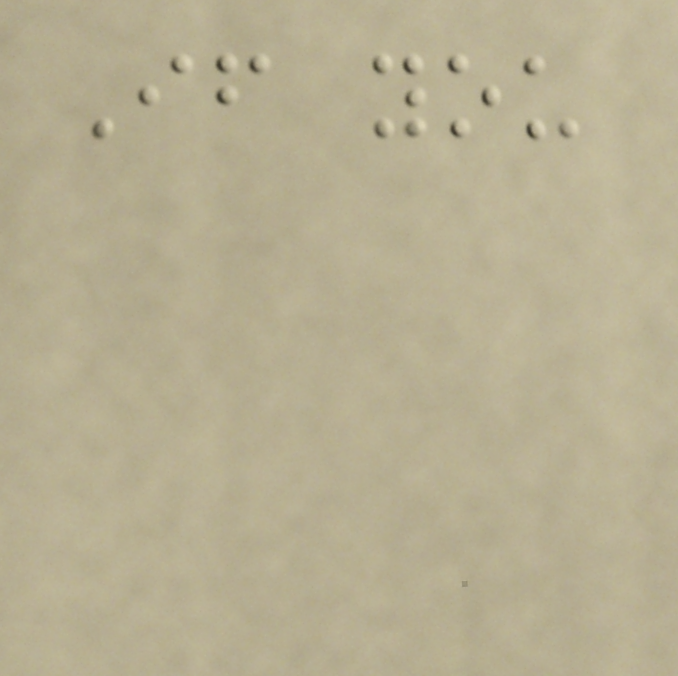If you
